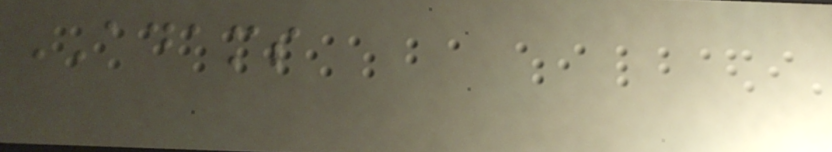ADAMS
